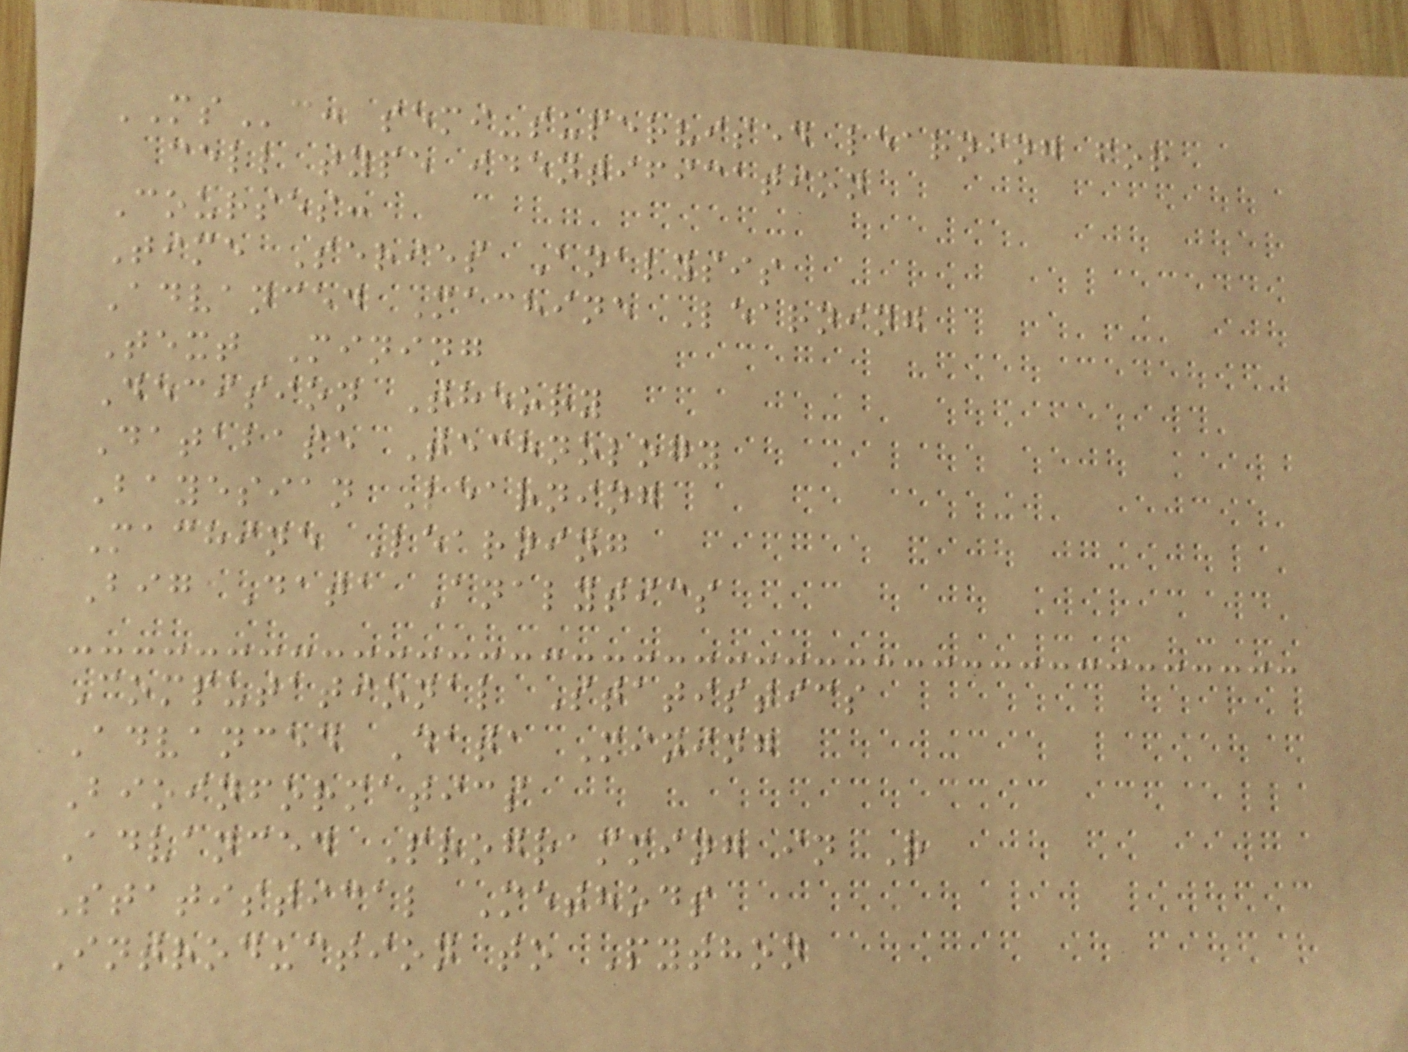MSc: semi-supervised learning for
cell type identification
Courses:
Time Series Analysis
Advanced Machine Learning
Text Mining
Decision Theory
Database Technology
Bayesian Learning
Machine Learning
Big Data Analytics
Computational Statistics
Advanced Data Mining
Bioinformatics
Advanced Programming in R
Statistical Methods
Introduction to Python
